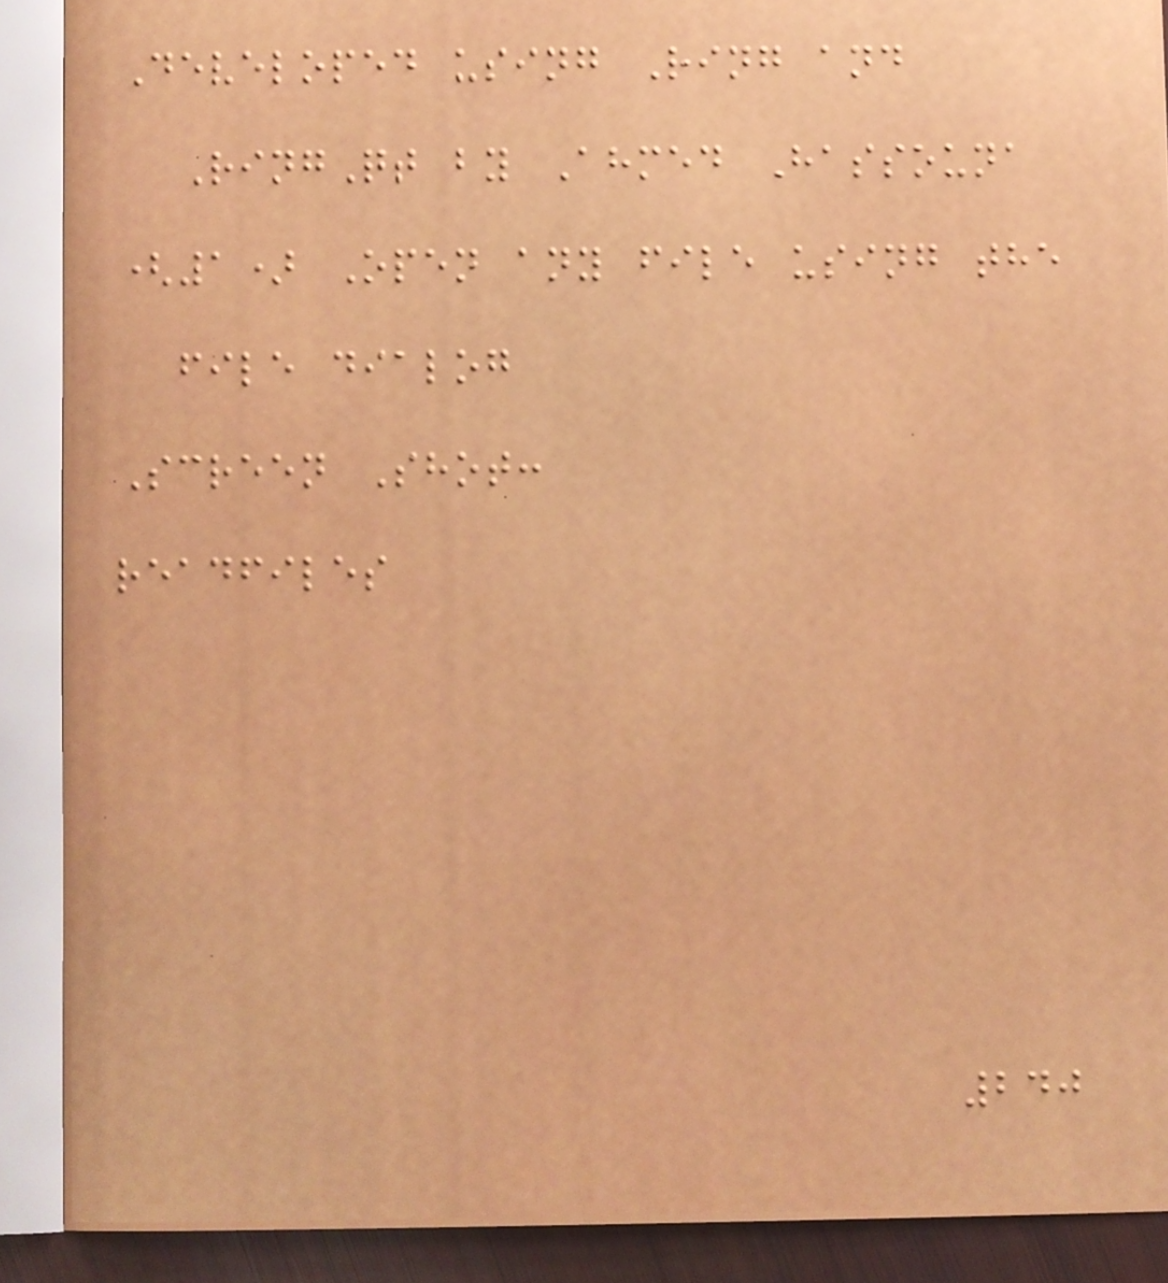Developed using Ring and
RingQt by Ahmed Hassouna
(1) Open any file using the
file dialog
Screen Shot:
readfiles
240
